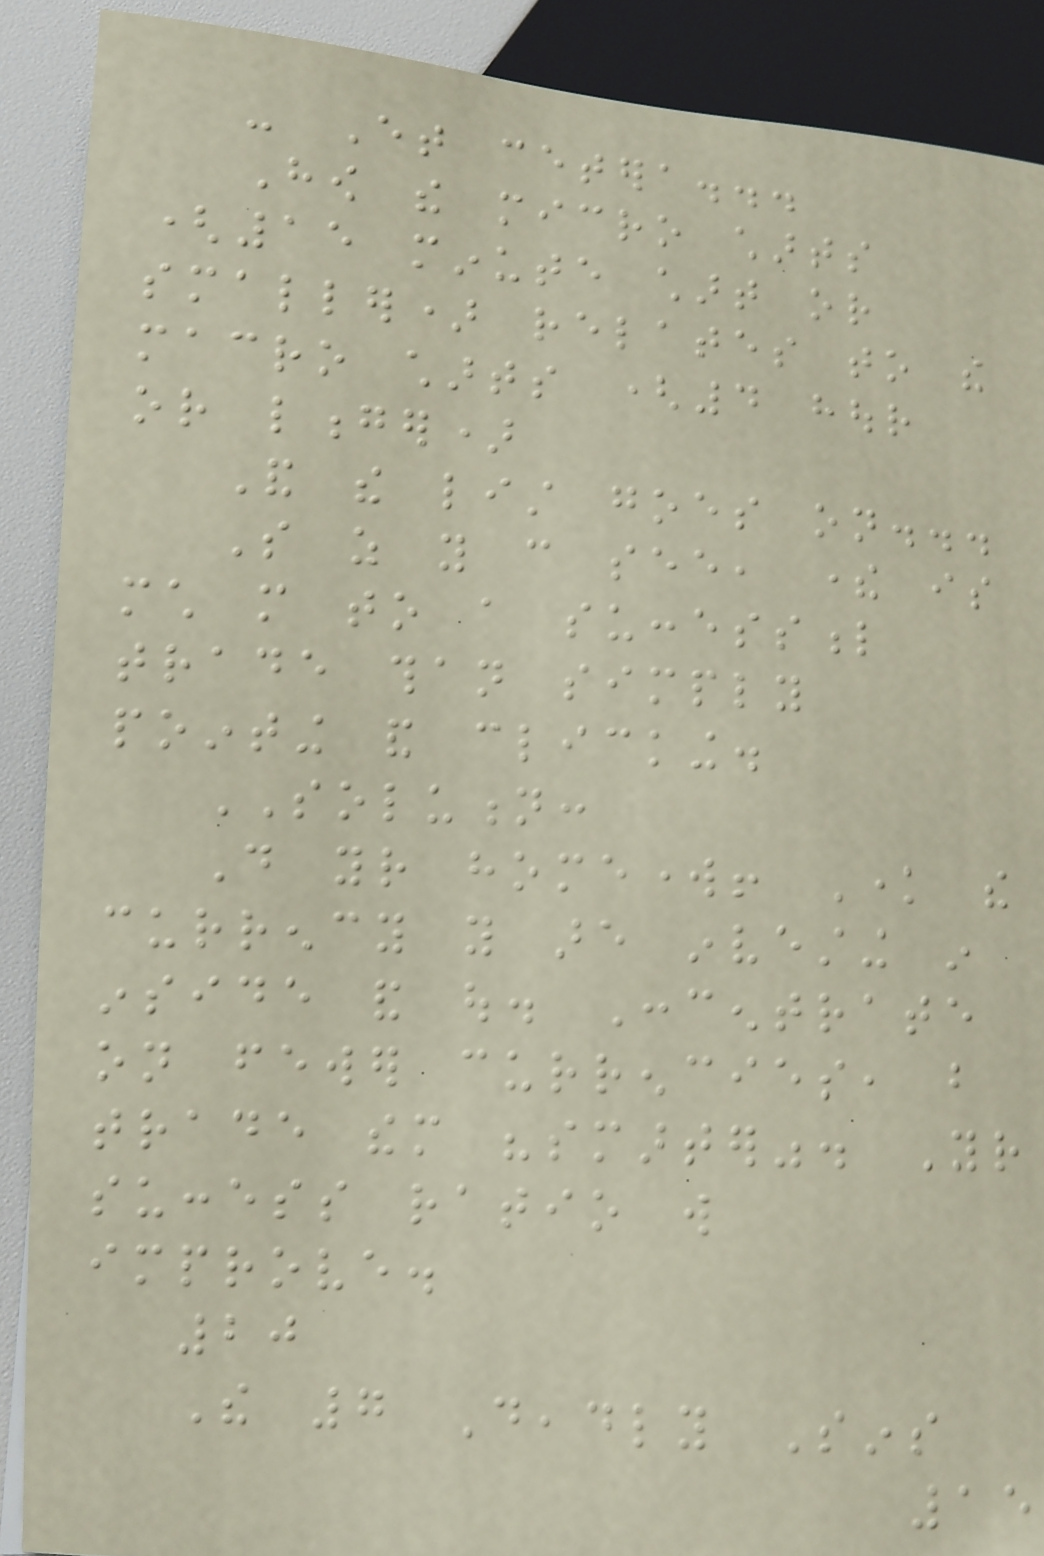- Et cetera...
How the micro charts
(15 minute chart or
smaller) relates to the
macro charts (4 hour
or longer)
And the list goes on...
So as you can see, there is
much more to a successful
trade than simply
pointing and clicking.
SOLUTION:
Do your homework! Know the
currency you are investing in
inside and out. Concentrate
on fewer currencies, but
trade them "smarter". Your
success ratio will
improve.
20
The 7 Deadly Sins
15
